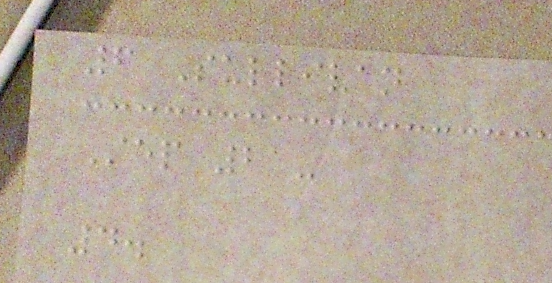6 Sullivan
Step 2 -
4.
